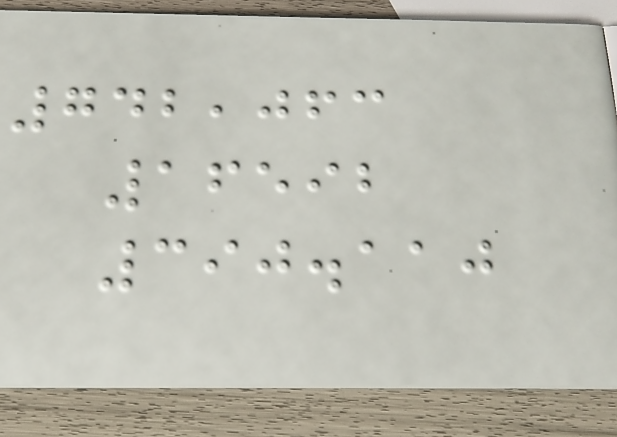742,063
16592
390.110
